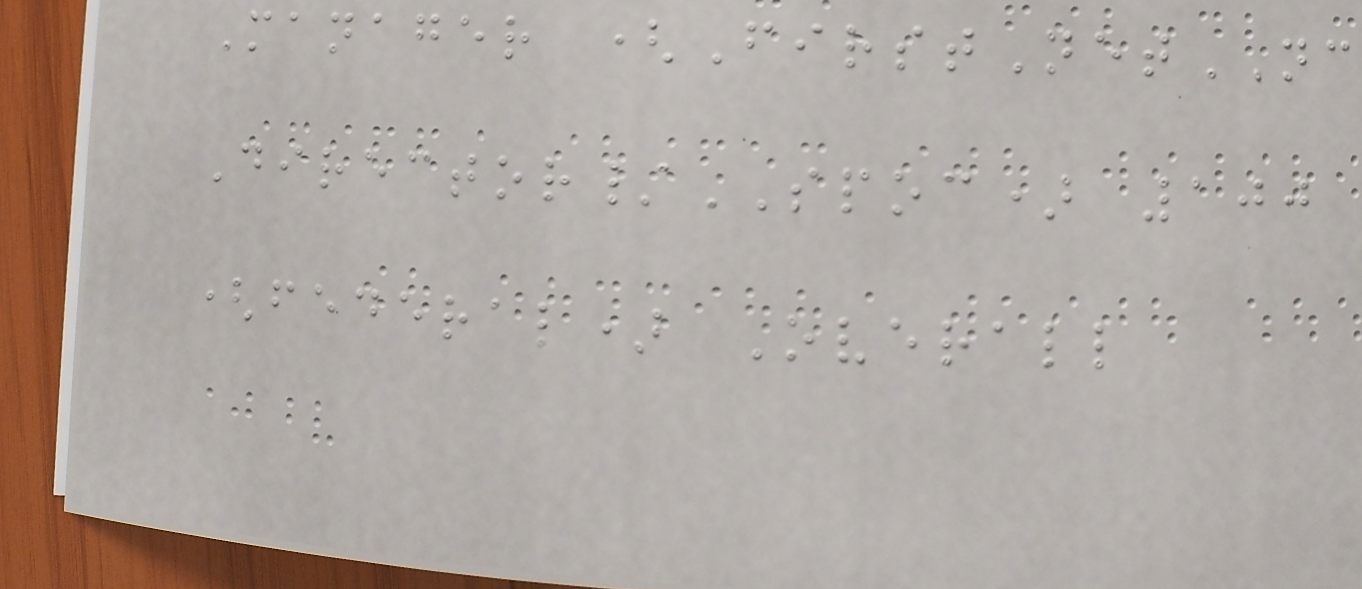Manager (FirstNetNC
Director/SPOC) 100
(federal) Overall
